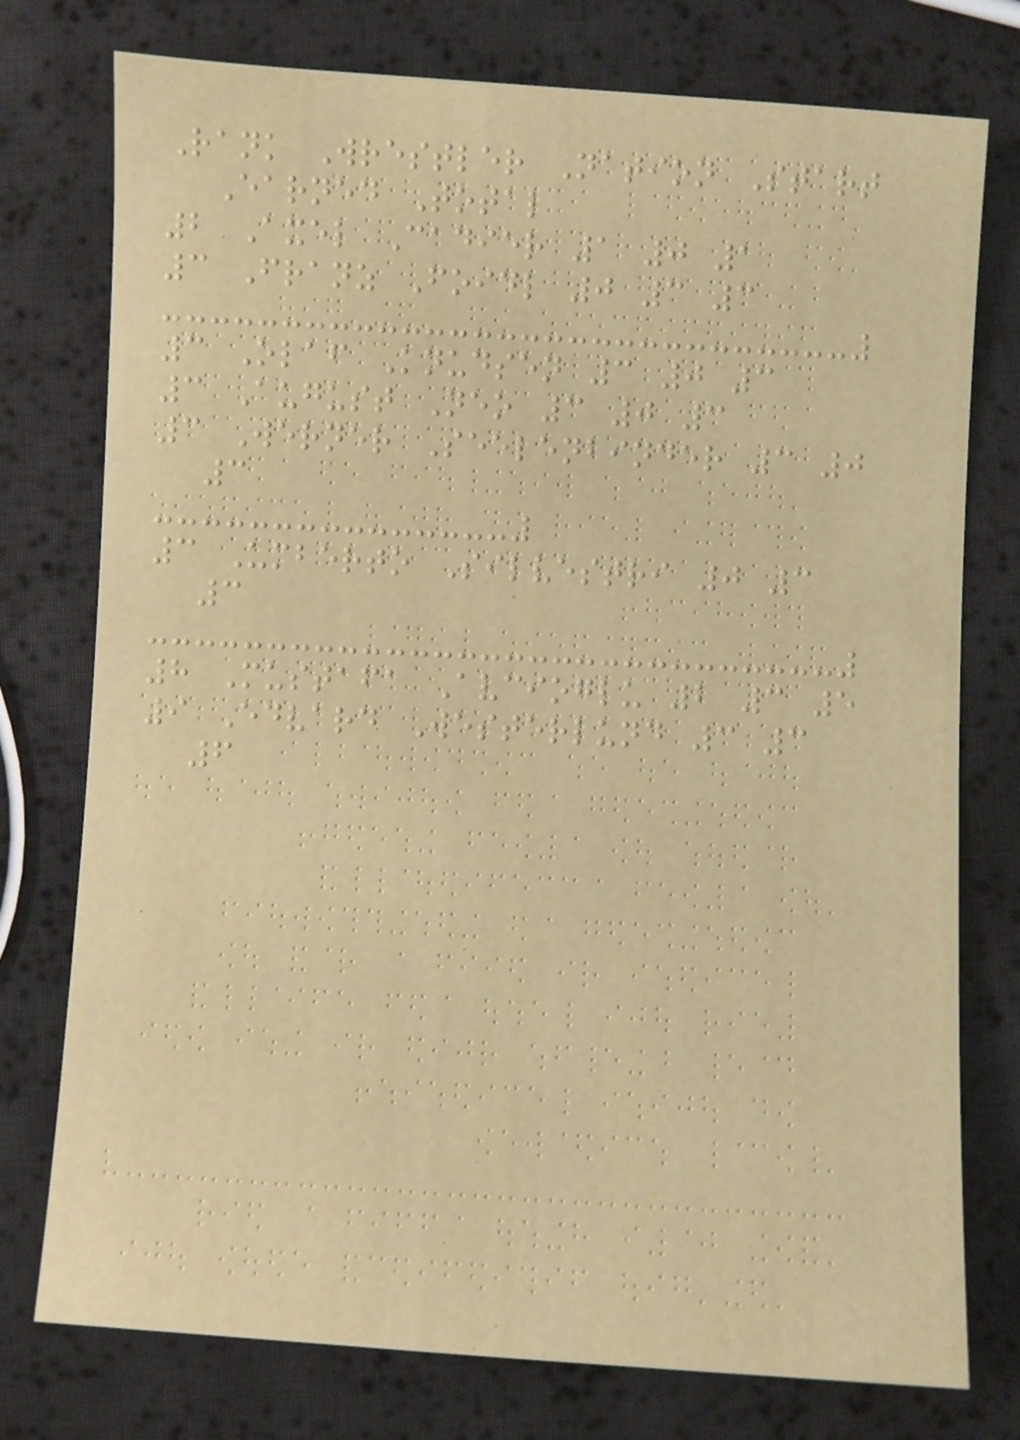Rank Wrestler Nation Start
Earned Total
2 Axel Cadier 1 0 1
3 Franz Foidl 0 3 3
3 Olaf Knudsen 3 0 3
3 August Neo 3 0 3
3 Werner Seelenbinder 3 0
3
3 Umberto Silvestri 0 3
3
8 Mustafa Avcioglu 2 3 5
9 Edvard Westerlund 3 3
6
